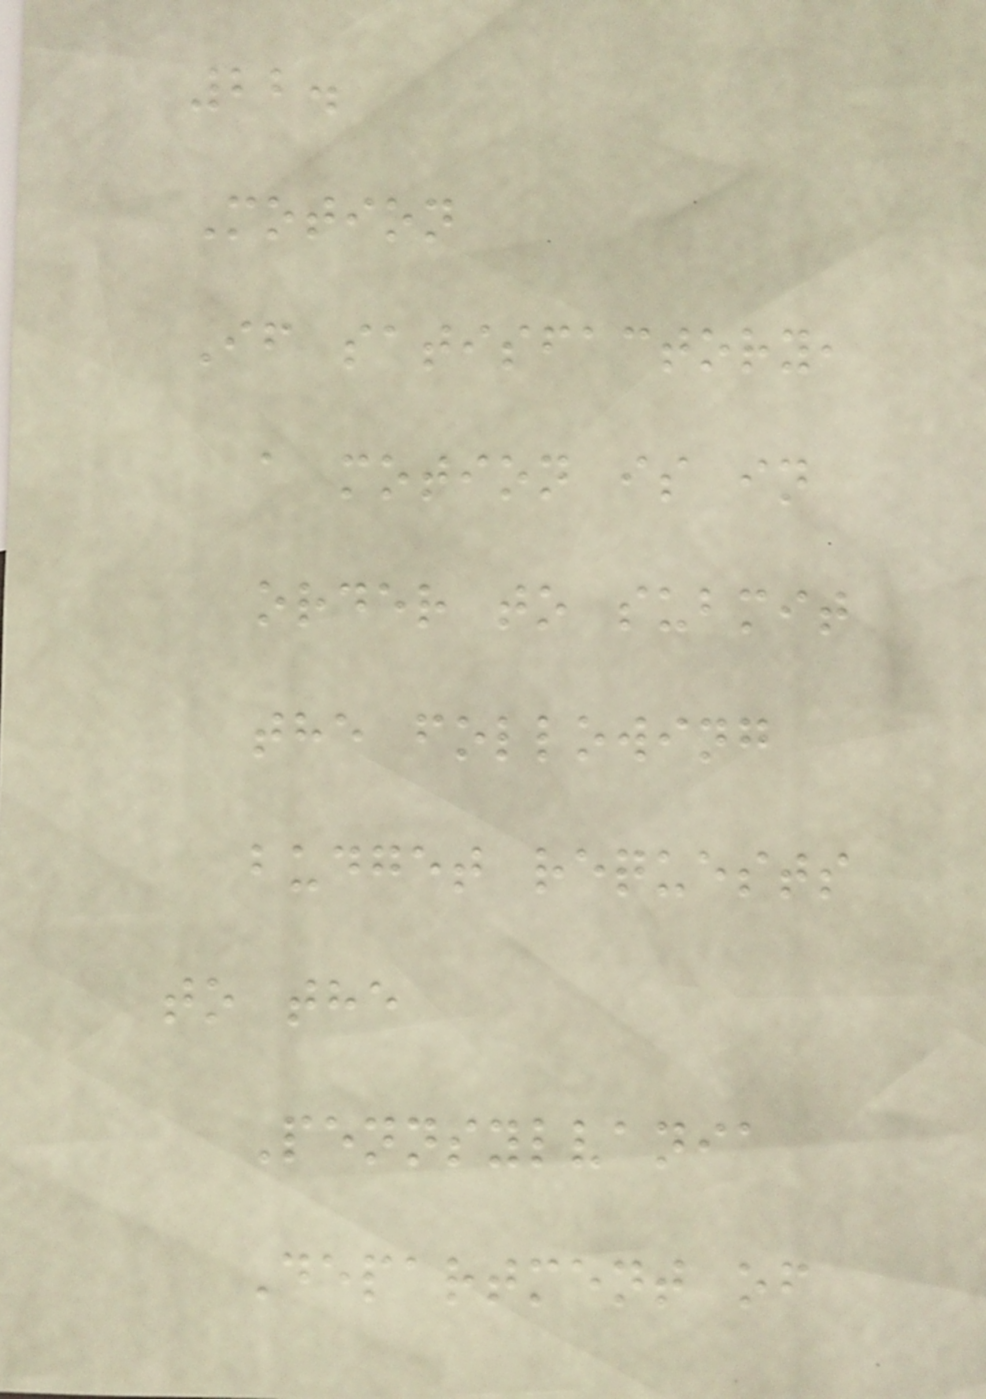22.
Motion
If satisfactory,
a motion is in
order to submit
the following
budget requests
to the
Pennsylvania
Department of
